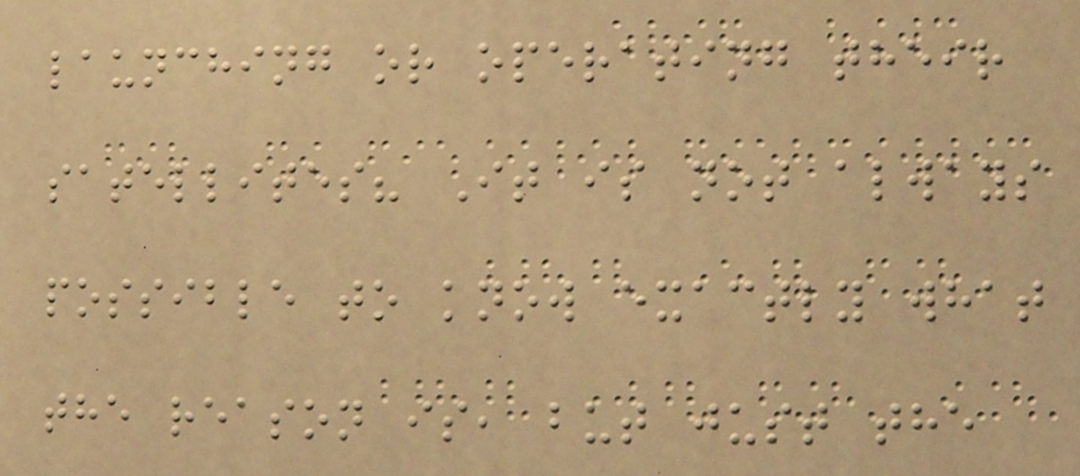launching or operating their
satellites? It is not always
possible to know exactly what
the reason is, but just the
